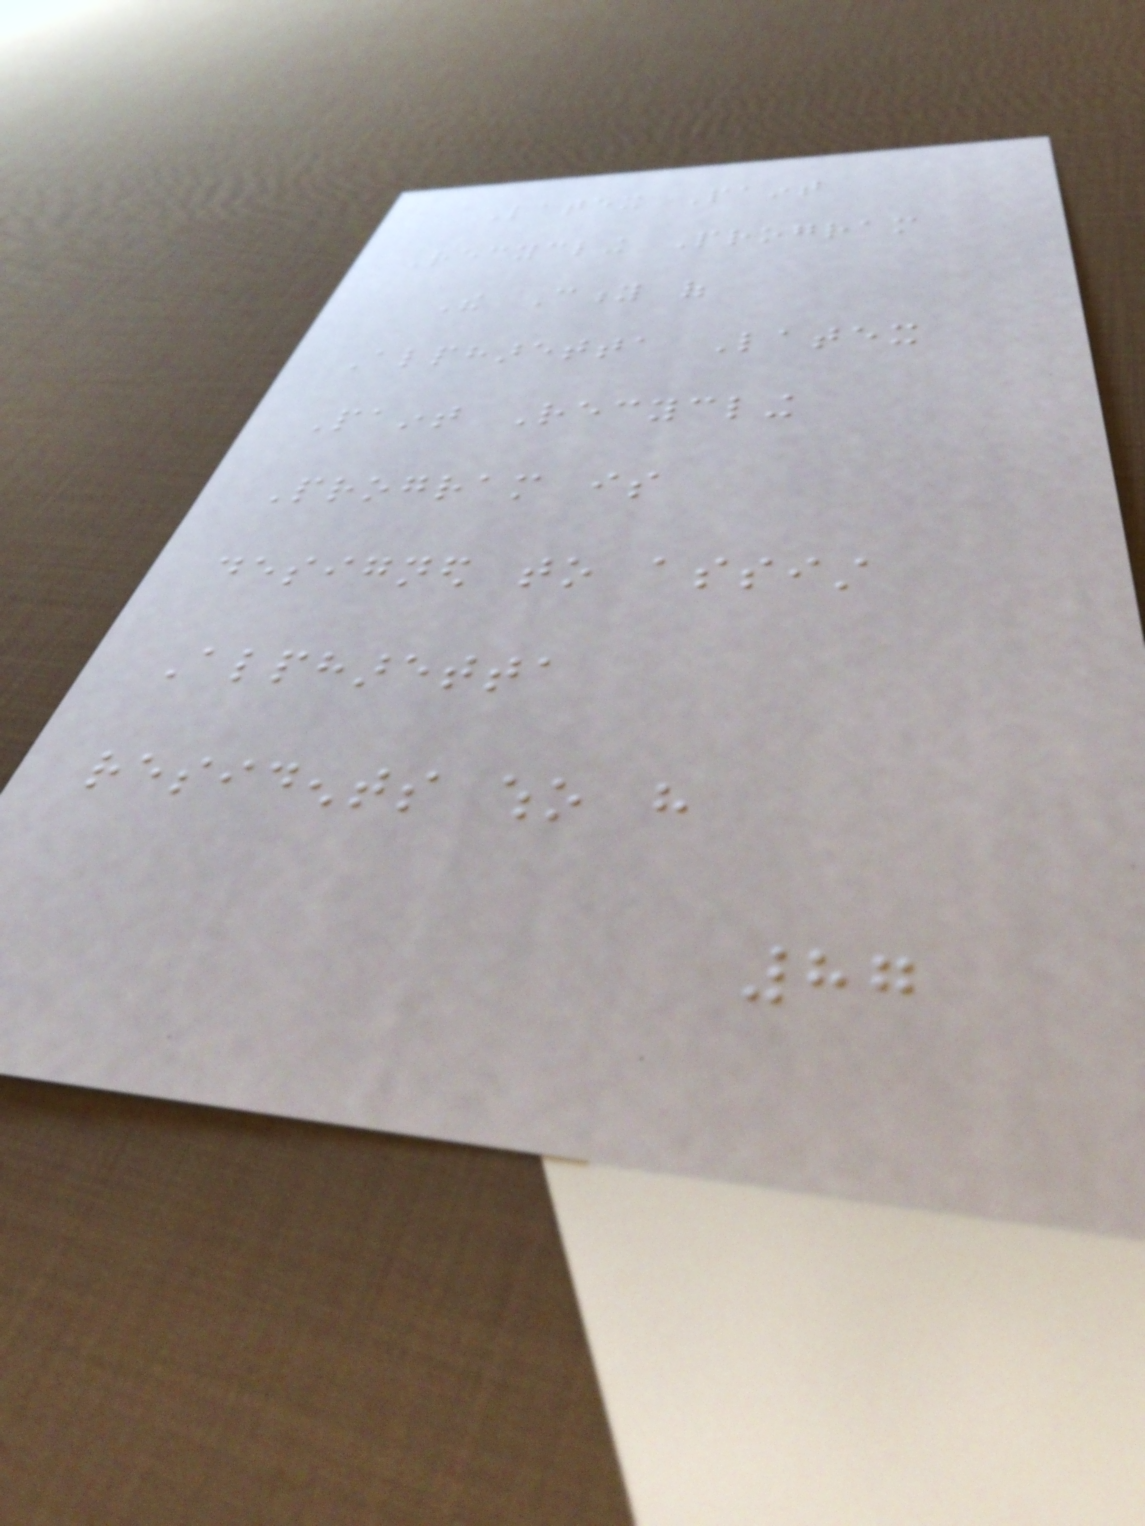Latex Paint
Recycling Program
The City of
Alpharetta Latex
Paint Recycling
Program is
designed to assist
Alpharetta
residents who have
87
